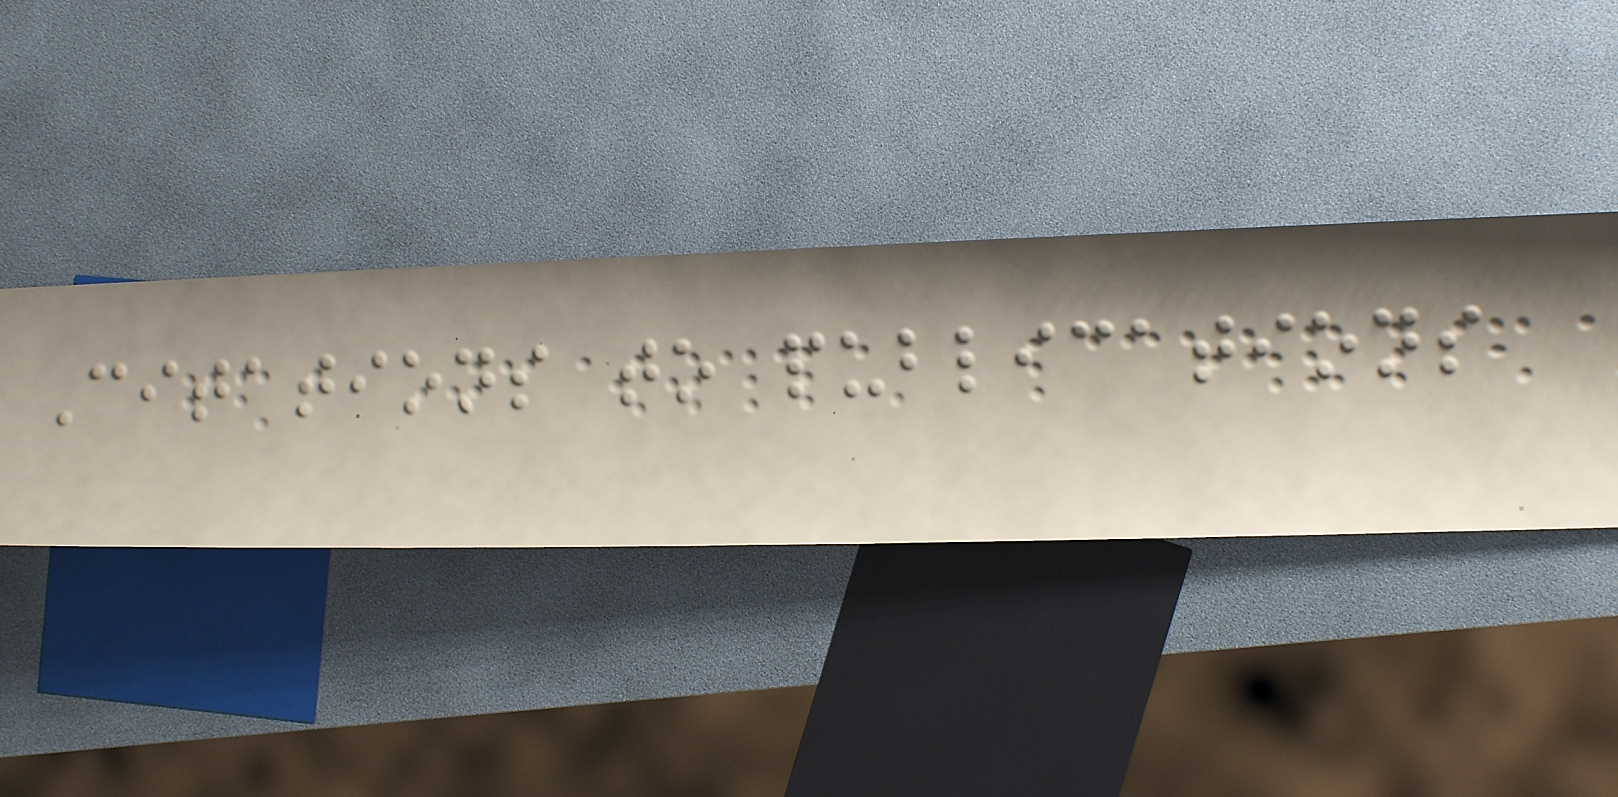Citations to publications
